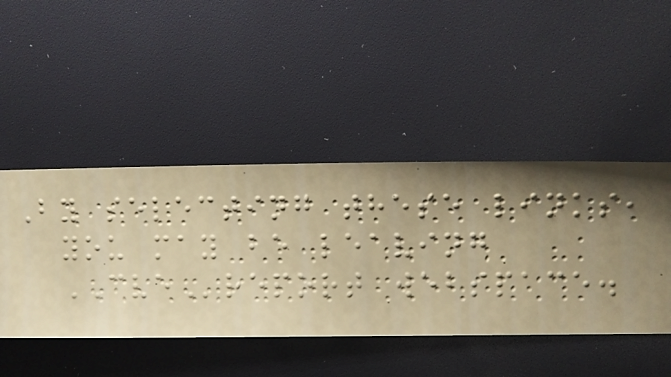By selecting these links,
you may be leaving
CVEreport webspace.
